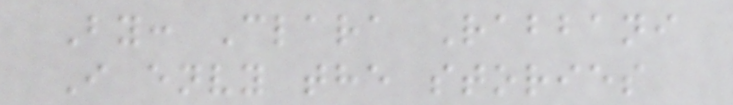By: Clara Rabbani
I envy the stories
